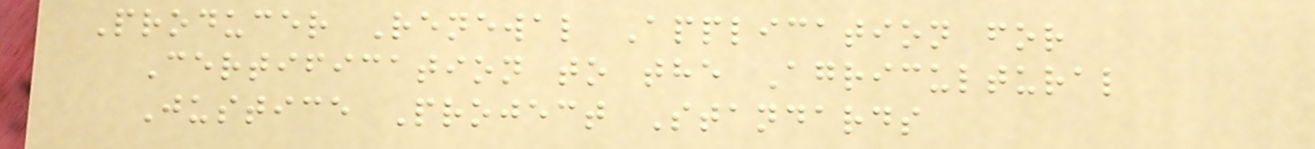Producer Renewal Application for
Certification to the Agricultural
Justice Project Standards
